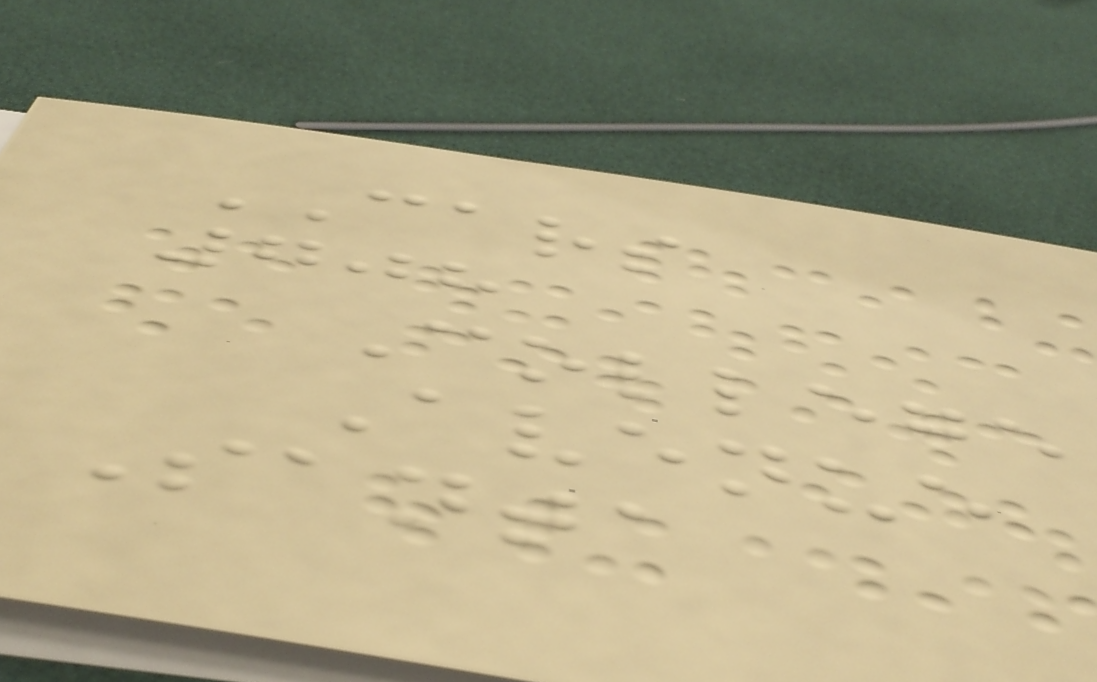CARS
708
College
Avenue
Santa
